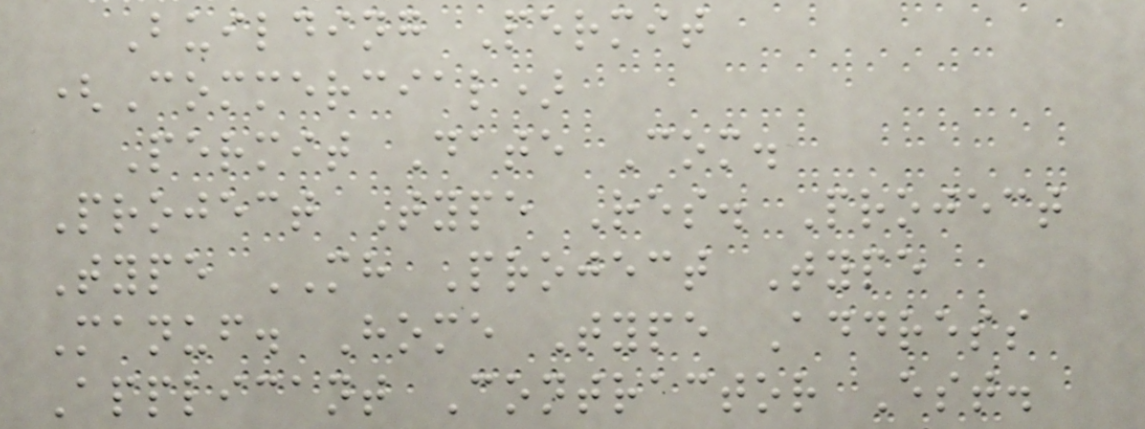Building Permit
(Commercial)
Permit Date Com.
Project Type Res. Project
Type MH Project Type
Manuf. Home Type Address
Applicant Contractor Est.
